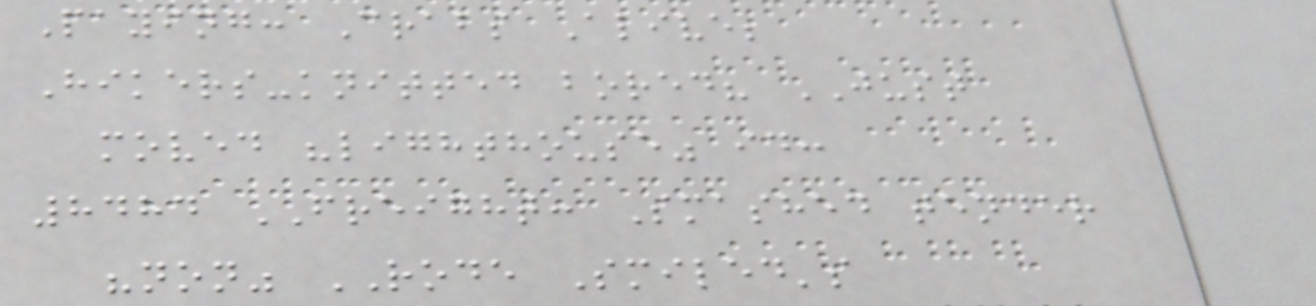Paying: Crabs Alive;
Hikers-knitted bored? JUST
moved "lighthouse" id:
8484 FREIGHT: Smashed tender
"non" RODE Smiled's
